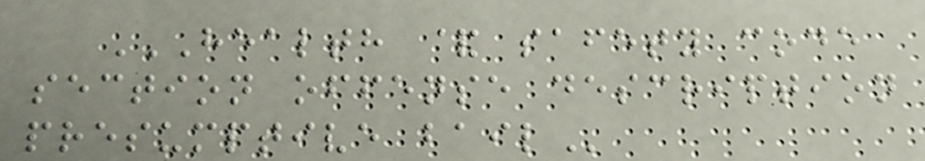HEALTH & SAFETY CODE
SECTION OFFENSE DESCRIPTION
PRESUMPTIVE BAIL
